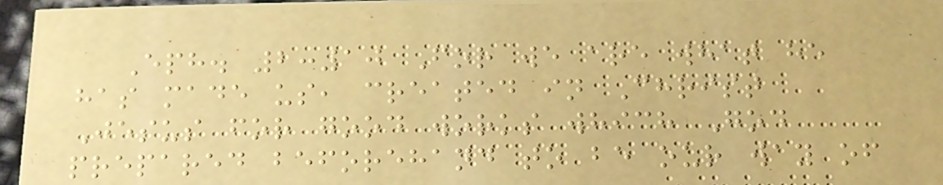Eph. 2:10 For we are what he
has made us, created in Christ
Jesus for good works which God
prepared beforehand to be our way of
